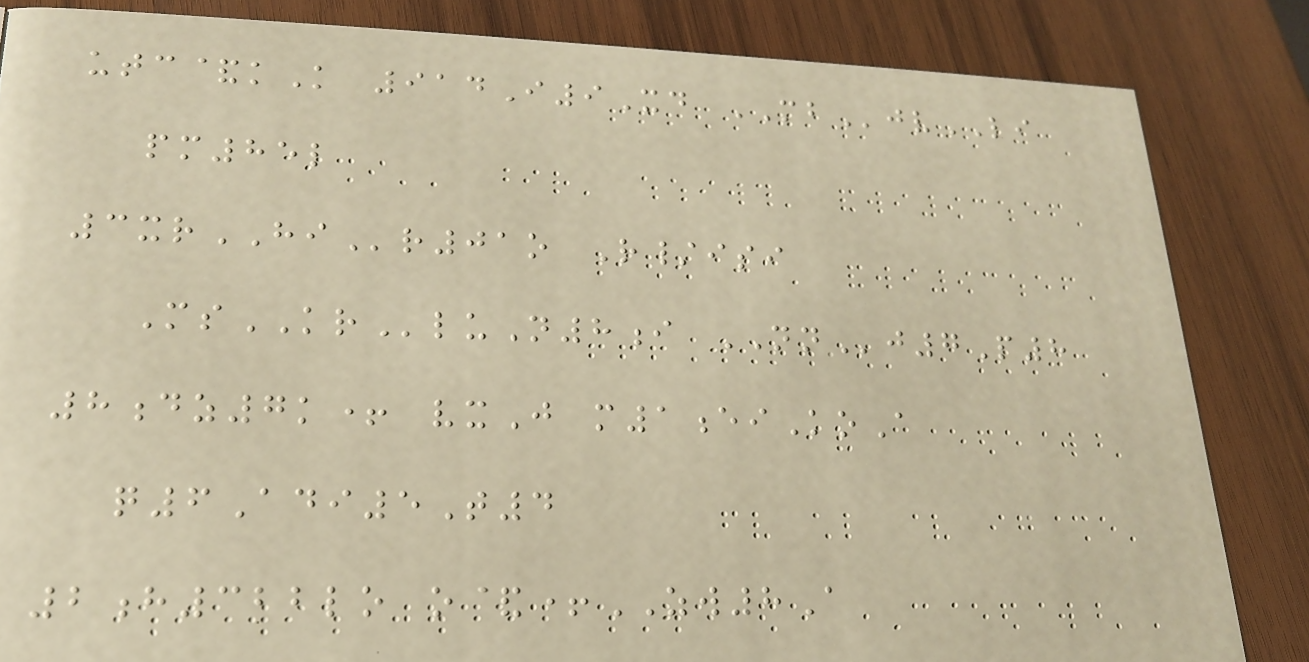utc&kK 914I9Xd MBjvLI
pm85l
3xrHIr01o R/isi
MsKRluN8i NNj7P8
8dz7k+ vxJ m1eiKoA
q6Adi5T4
2h322lo o&+ZW8A
